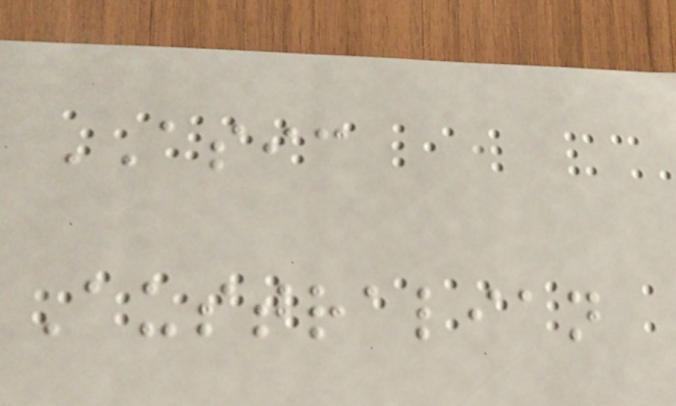ASIC
Australian
